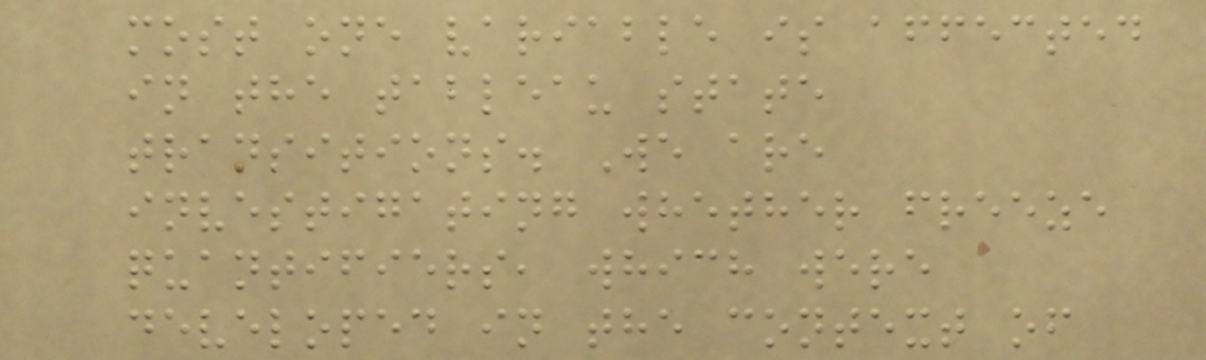most one variable is affected
in the tableau state
transitions. We are
investigating whether freeze
quantifiers, which were
developed in the context of
